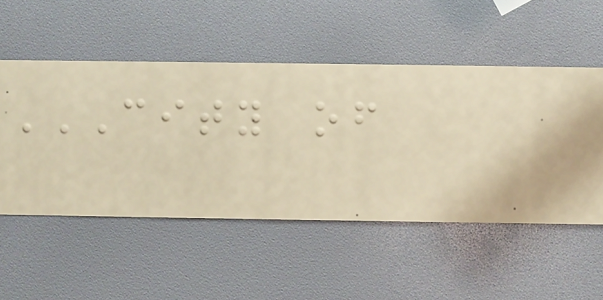CITY OF
